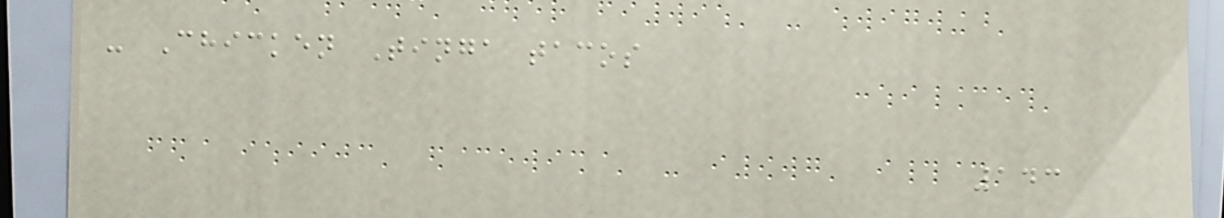- Chicken Tinga tacos
143
